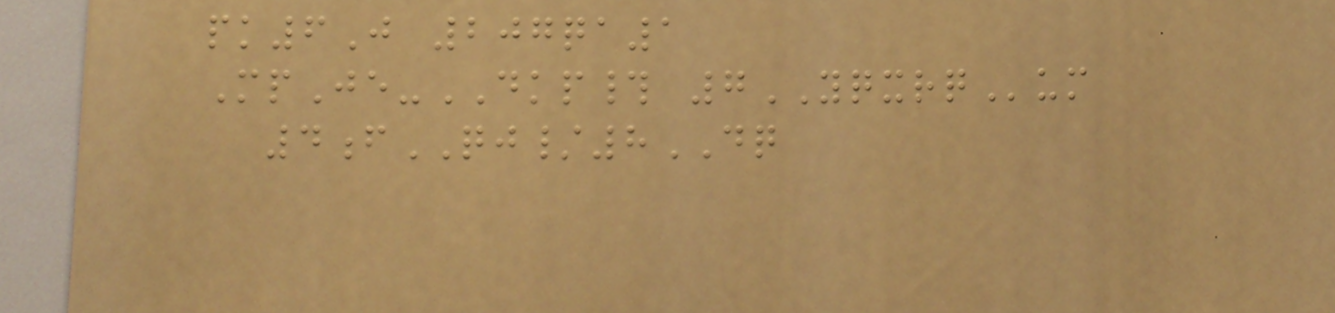pk6J 207qa1
MpJe-DKP# 7YQXRQum
4fQJ/8DQ
